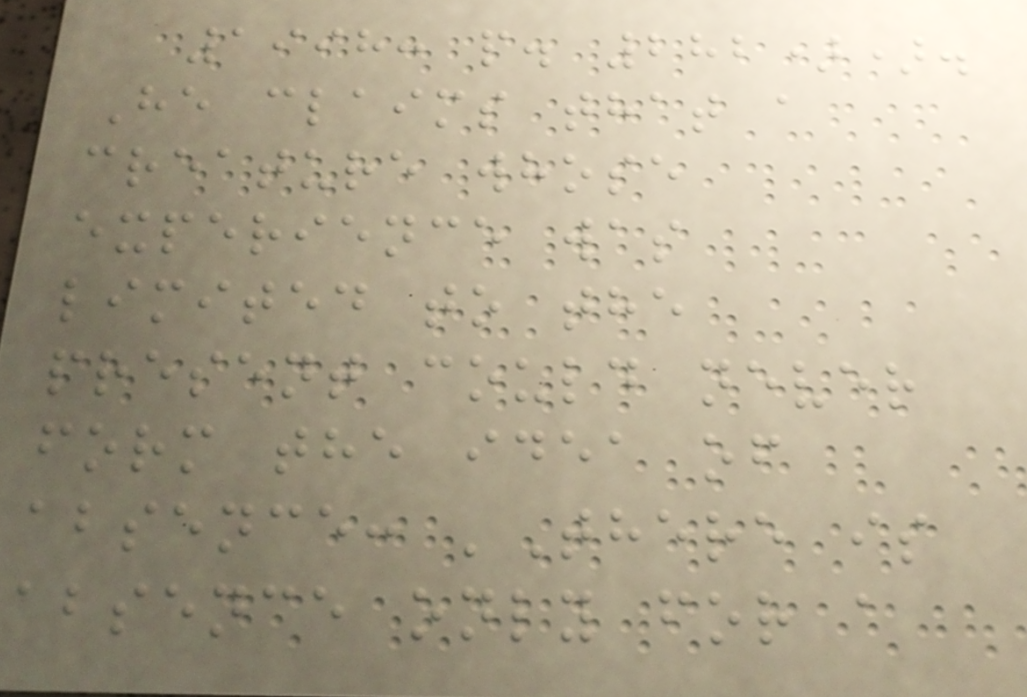1998: p. 282)).
He claims that a
creature whose
experience was
limited to the
present could never
form the idea of
absence: 'There is
absence only for a
